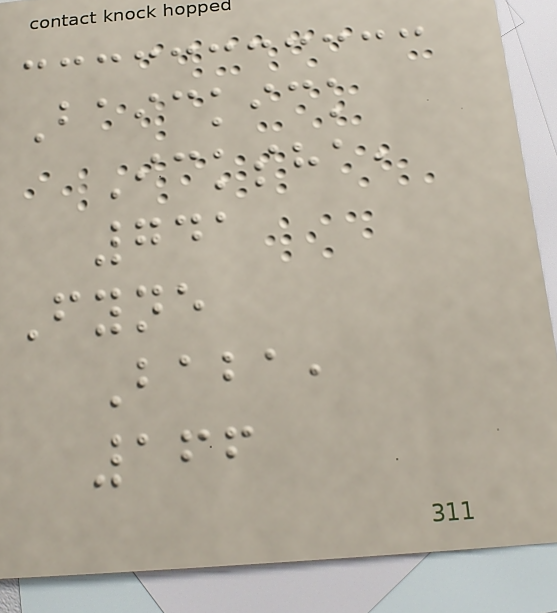Baickick
Icksha,
741
Fyne
Baba,
166
